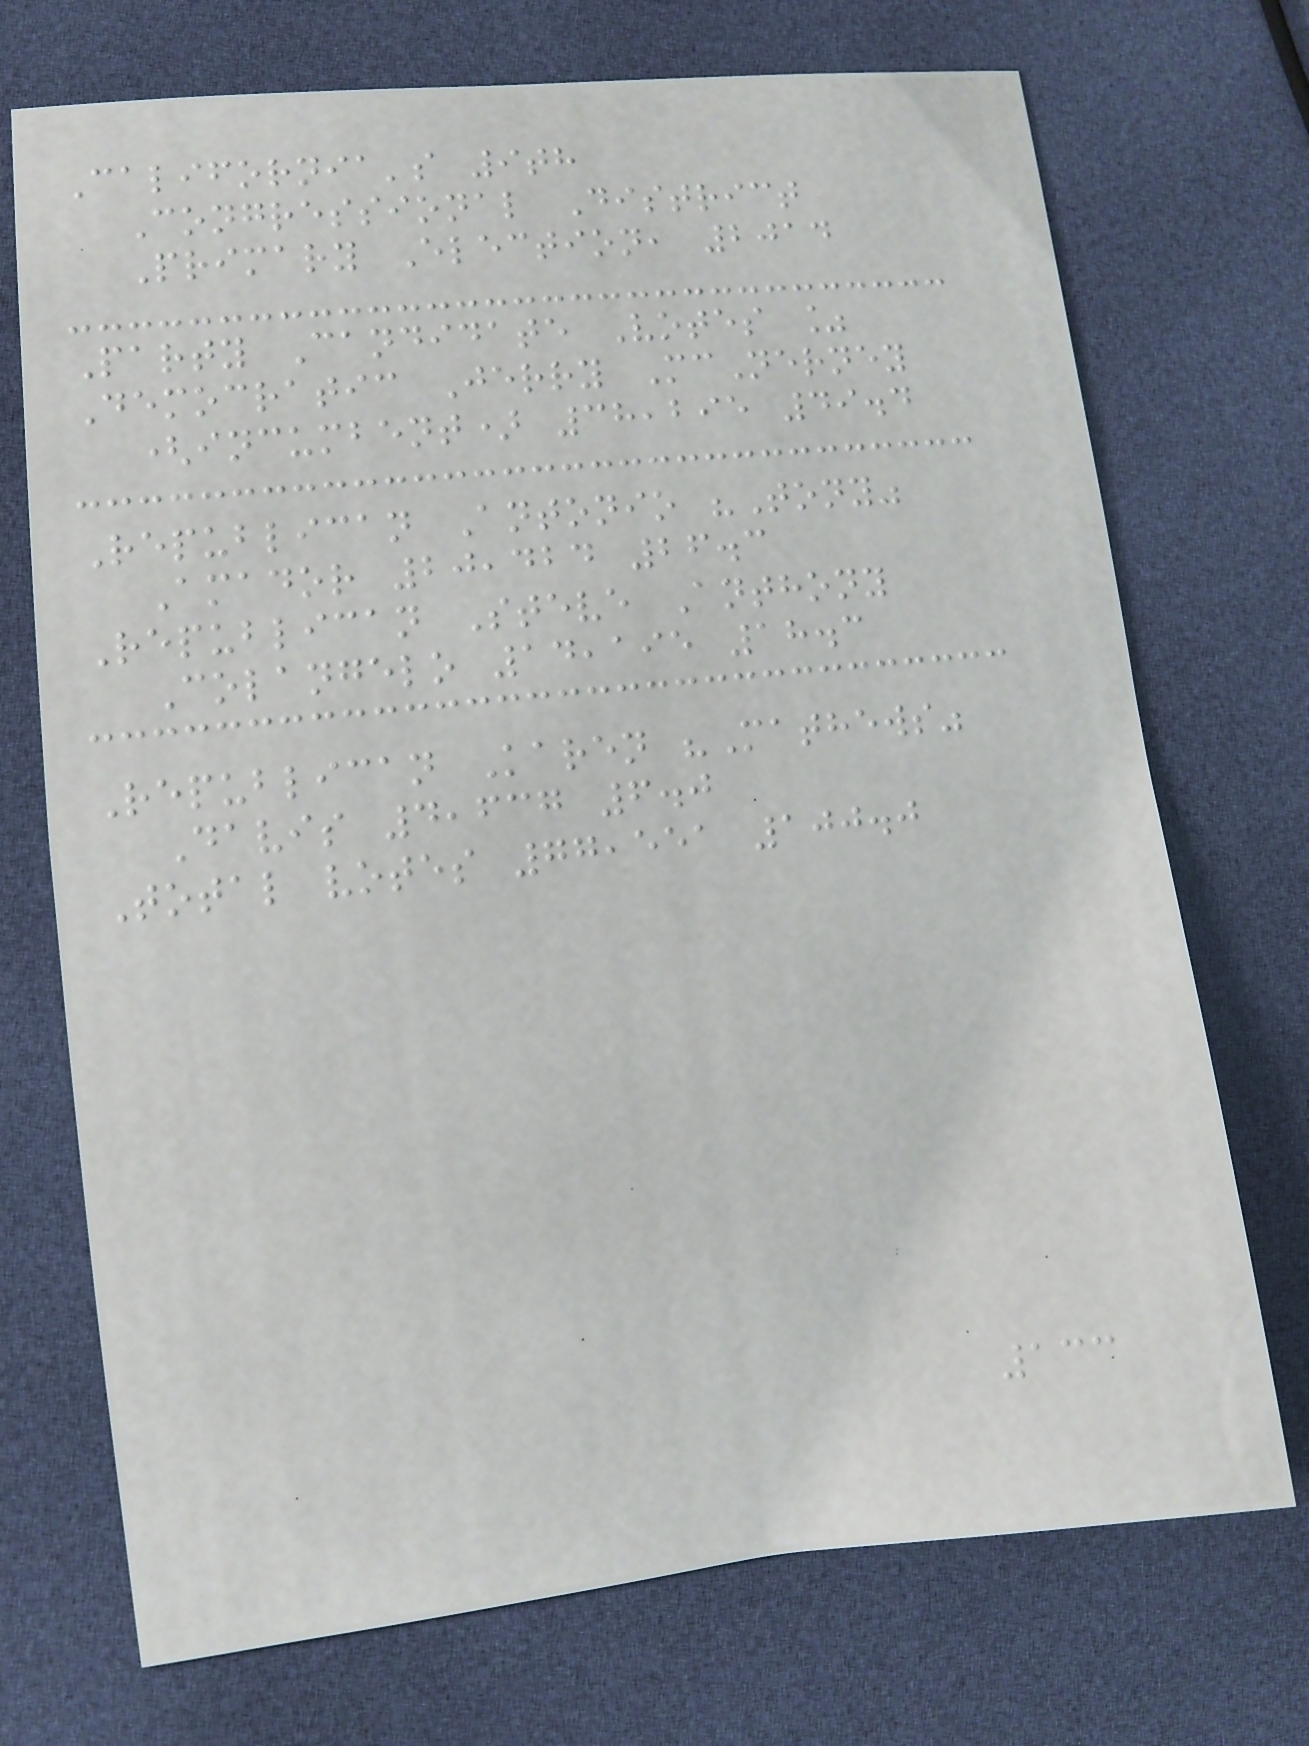California's 9th
Congressional District
Primary Election, 2014
Party Candidate Votes %
Democratic Jerry McNerney
(incumbent) 38,295 49.4
Republican Antonio "Tony"
Amador 20,424 26.3
Republican Steve Anthony
Colangelo 14,195 18.3
Republican Karen "Mathews"
Davis 4,637 6.0
Total votes 77,551 100.0
133
